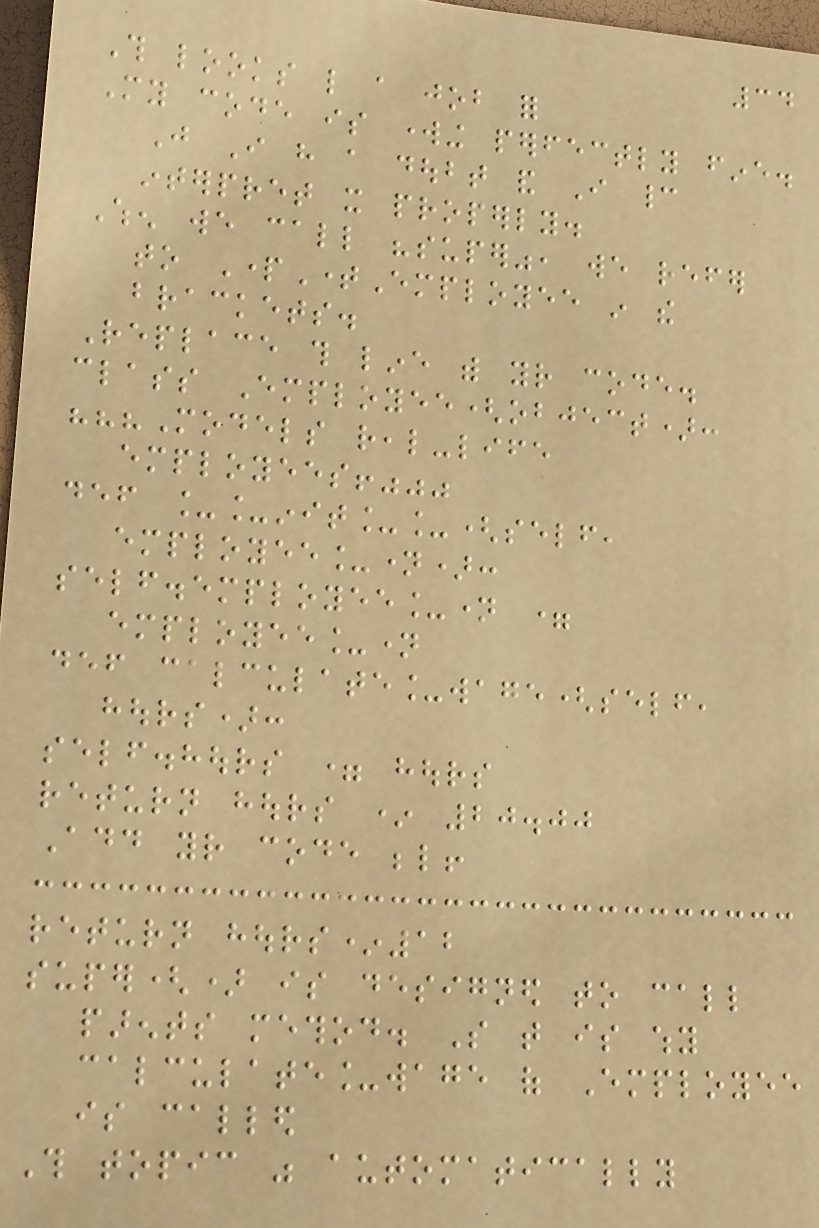34
This looks like a job for
My code is working perfectly fine.
Just I have a doubt and I cannot
interpret it properly.
When we call "super", we refer
to PartTimeEmployee in the
brackets.
Replace this line with your code.
class Employee(object):
"""Models real-life
employees!"""
def __init__(self,
employee_name):
self.employee_name =
employee_name
def calculate_wage(self,
hours):
self.hours = hours
return hours * 20.00
Add your code below!
return hours*12
super() is designed to call
parents method. So that is why
calculate_wage of Employee
is called
This topic was automatically
